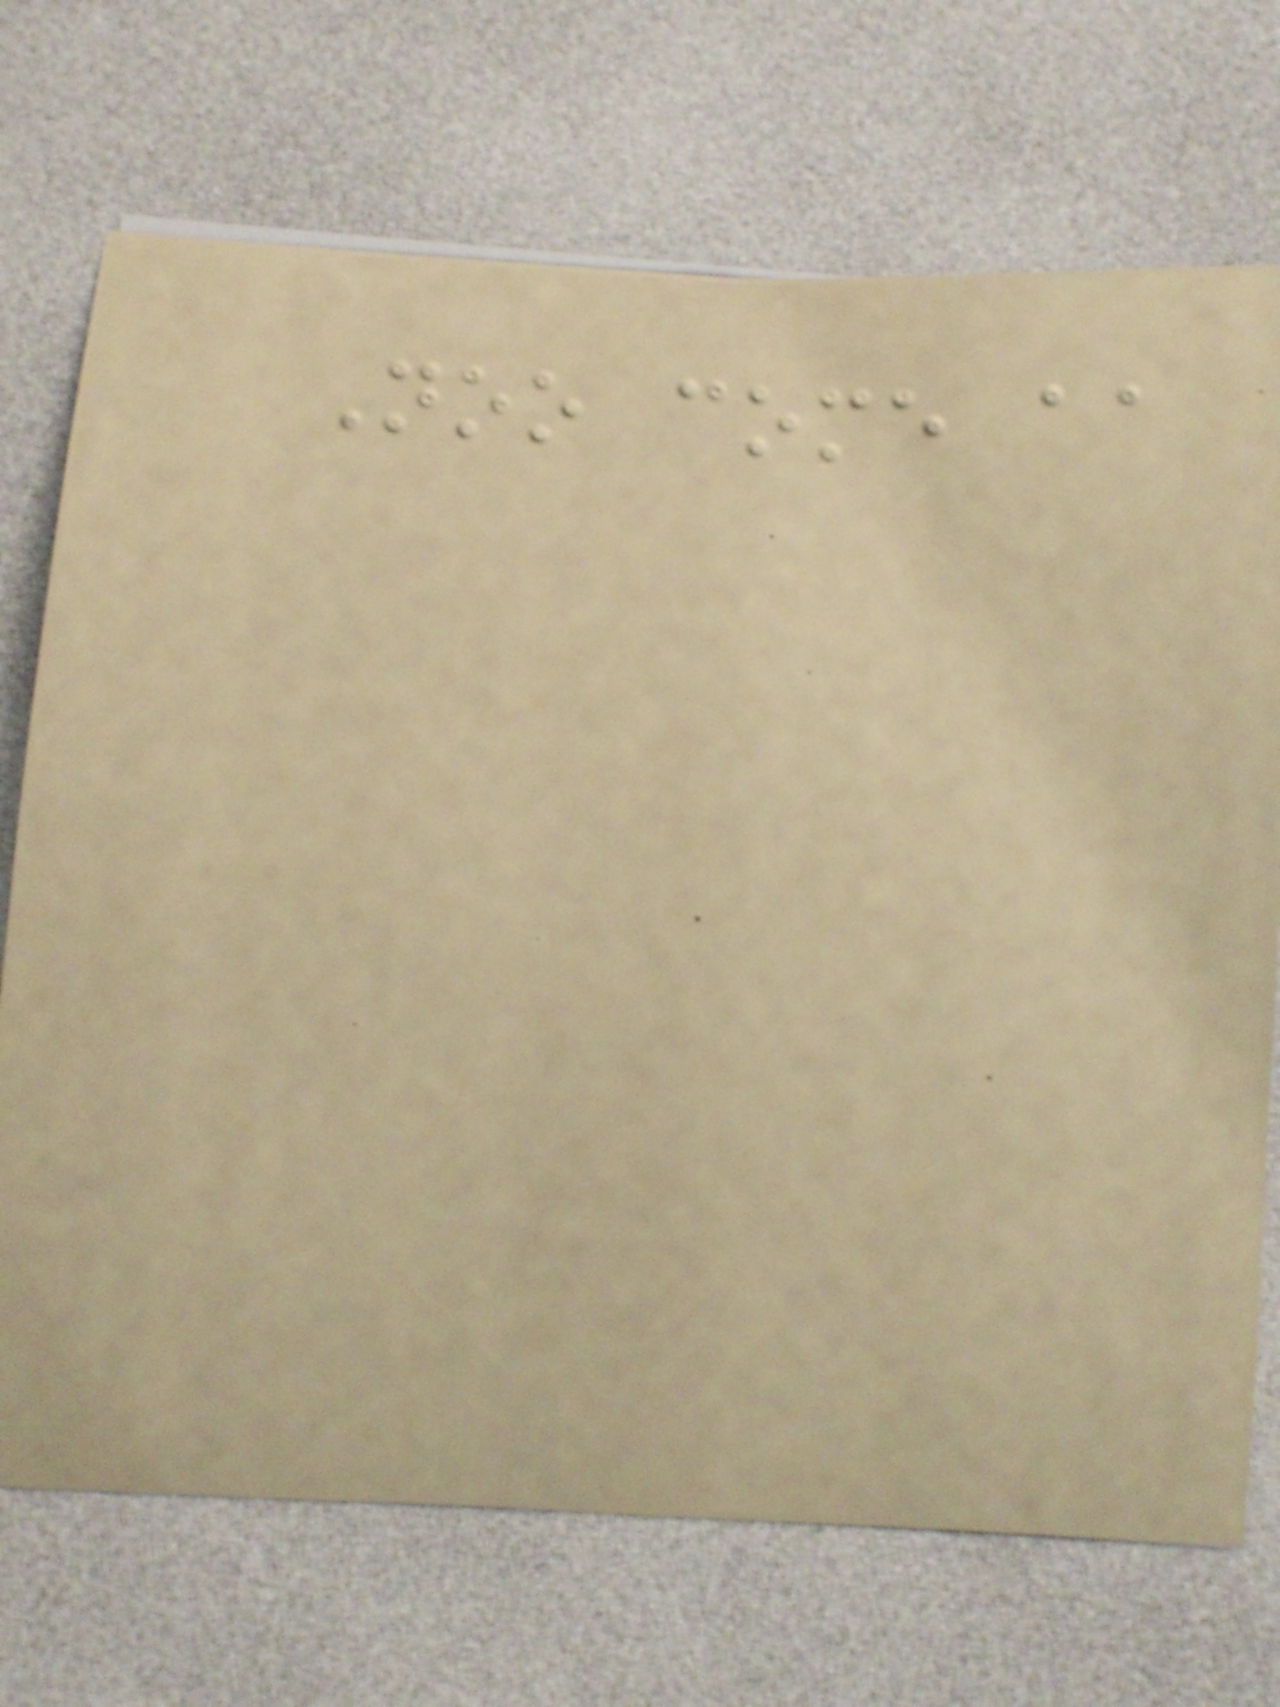Noo come aa
